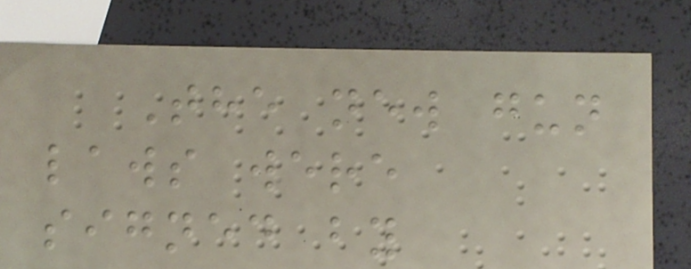The new gun
laws were
signed by
